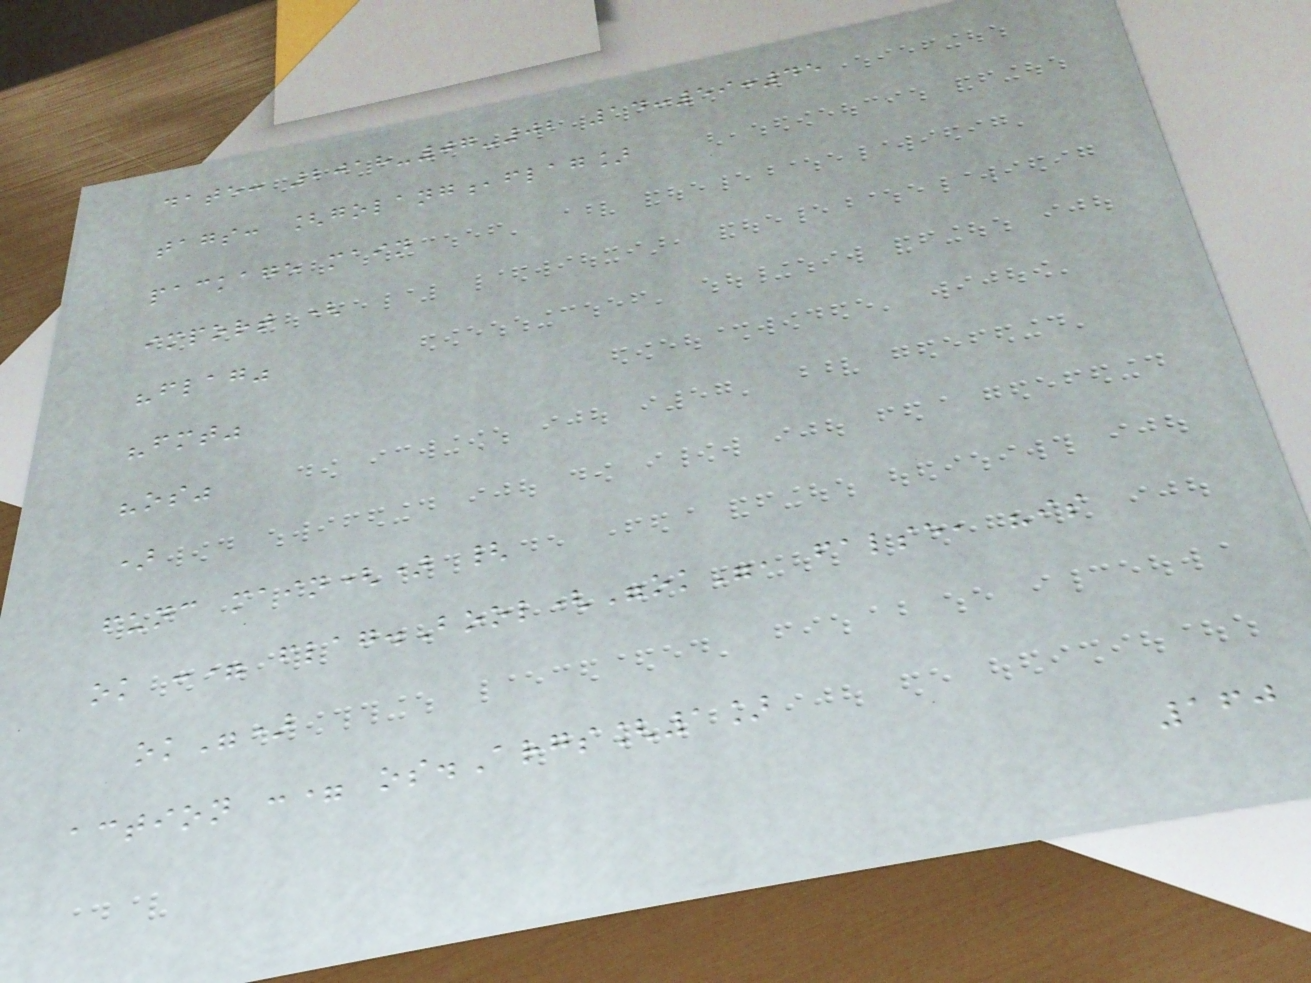date: 2018-07-02 14:59:45
tags: [golang,flag]
package main
import (
"flag"
"fmt"
"os"
)
func main() {
ok := flag.Bool("ok", false, "is
ok")
action := os.Args[1]
160
